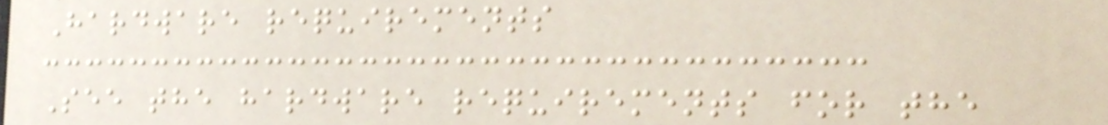Hardware requirements
See the hardware requirements for the
